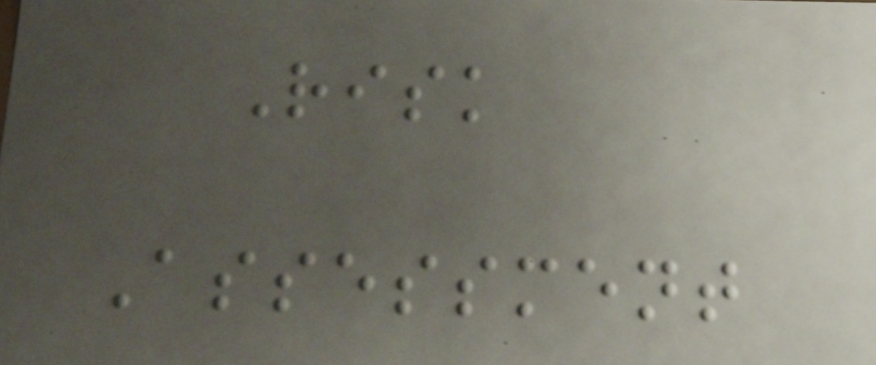Risk
Assessment
